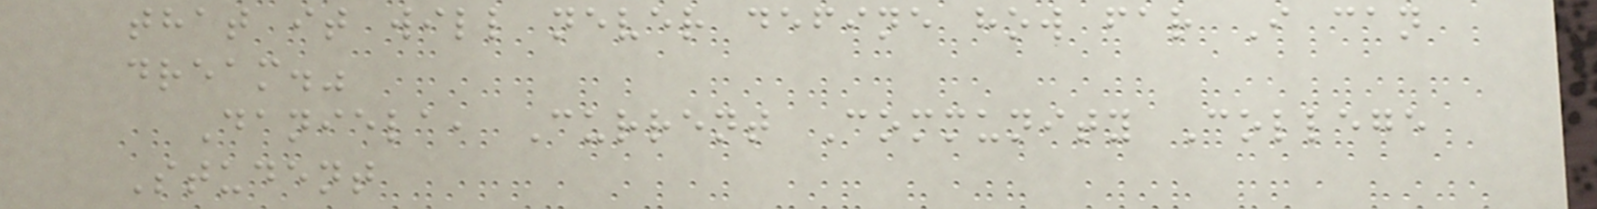that it will never define how far I can
dream."
Daniela, Current Community College
Student
